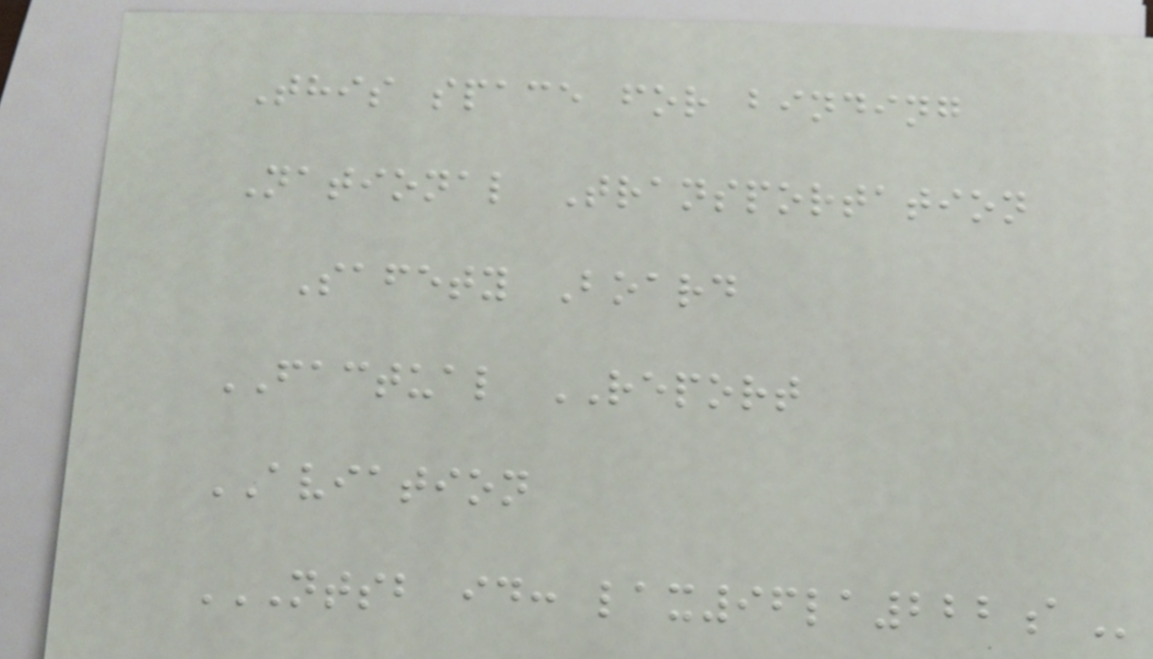This space for binding
National Transportation
Safety Board
FACTUAL REPORT
AVIATION
NTSB ID: LAX96LA222A
